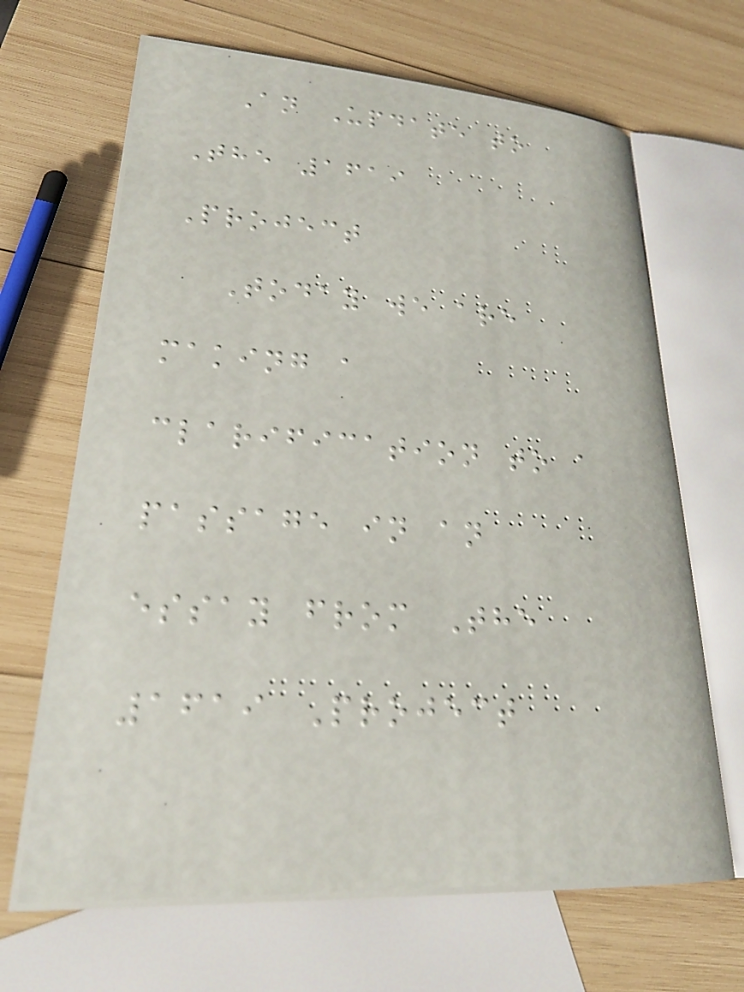An Update to
The 1619
Project
Today we are
making a
clarification to a
passage in an
essay from The
1619 Project
